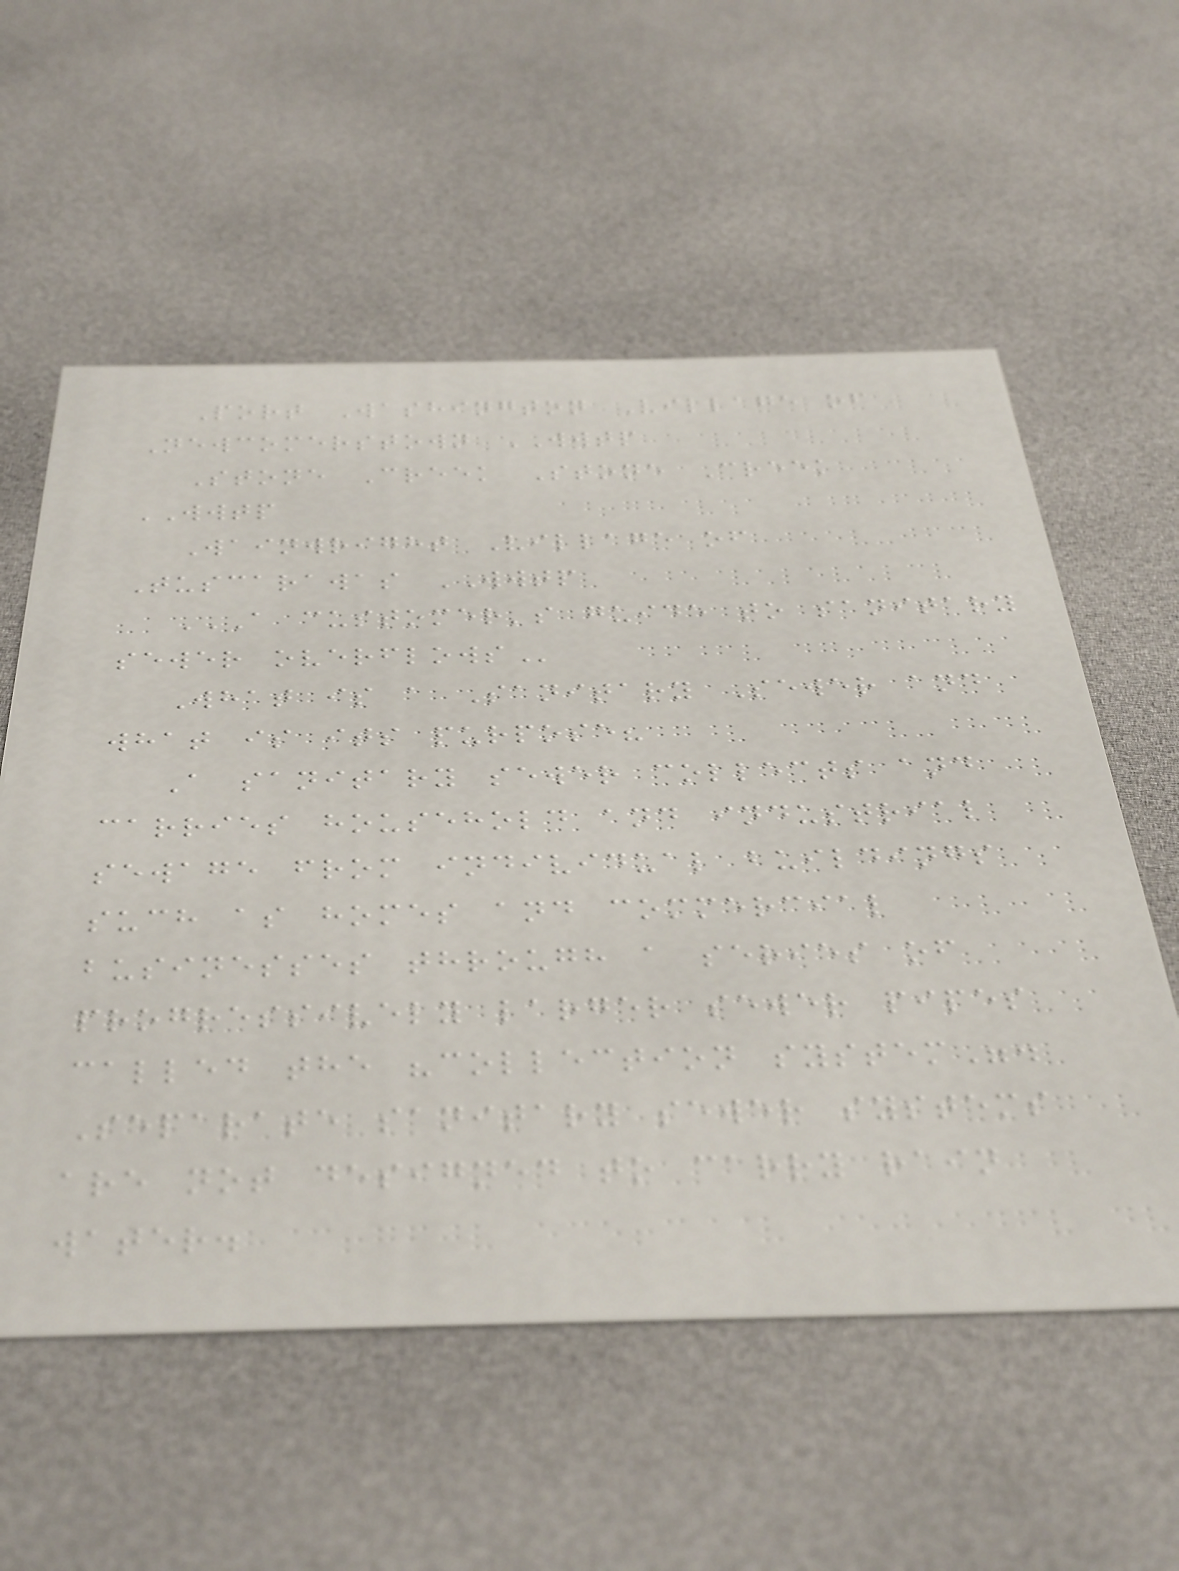Port Washington Village of
Newcomerstown WWTP
Stone Creek Stone Creek
WWTP
Wainwright Village of
Tuscarawas WWTP
A CUSTOMER'S GUIDE TO SANITARY
SEWER OVERFLOWS
What is a Sanitary Sewer and
what is its purpose?
A sanitary sewer collects and
carries household and industrial
sewage from individual buildings
such as homes and commercial
businesses through a series of
progressively larger sewer pipes
called the "collection system".
Separate sanitary sewer systems
are not designed to carry rain
water.
